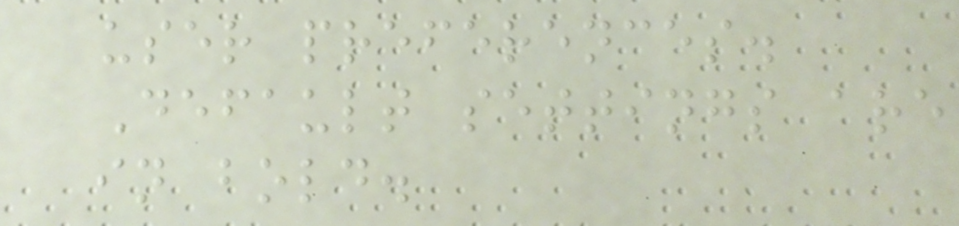user preferences.
Default settings are
in bold.
